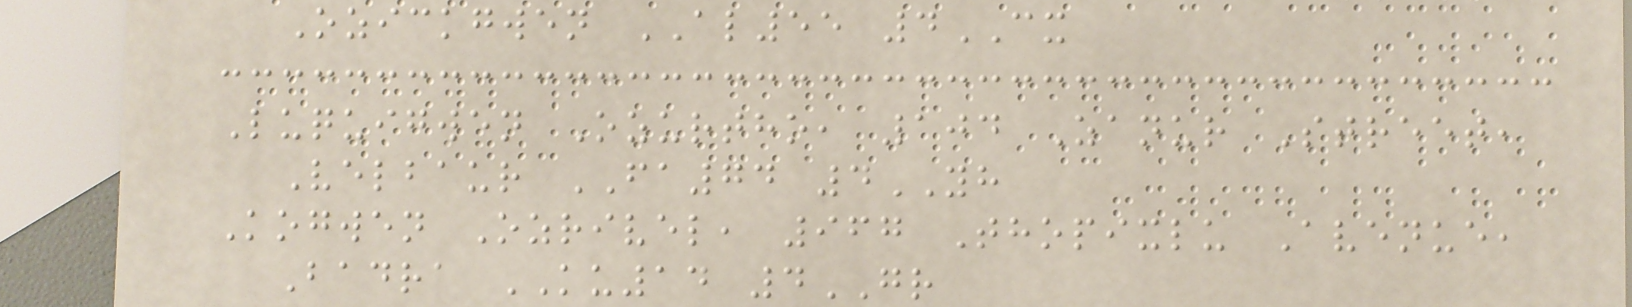Ozickgwen AL55 4CX
Luquigwen Ozurtho, 104 Zanur Street,
Velbaur FA74 4YH
Kogwen Ozrivel, 967 Thopixlu Avenue,
Badra KU14 4GR
